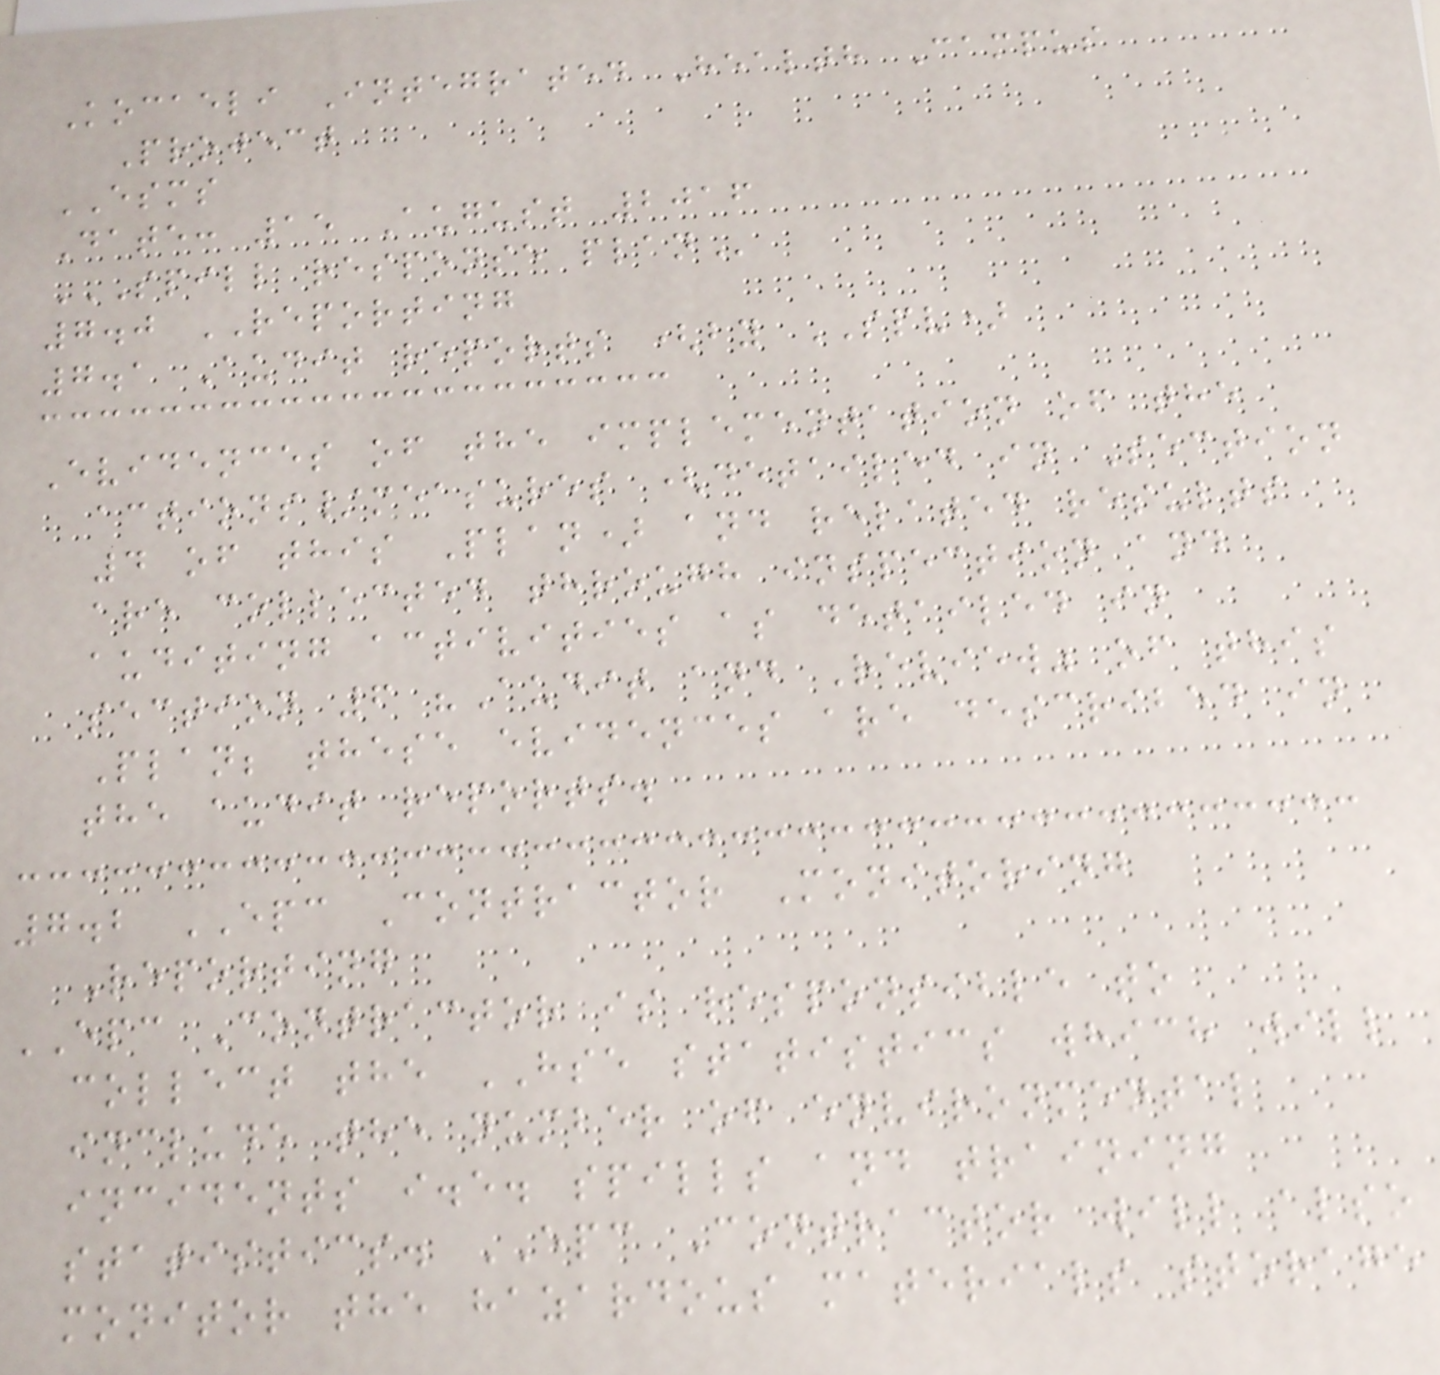Kocaeli Integrated Health Campus
Project
ESMS
Date: 15 August 2016
SPILL RESPONSE PLAN
7.0 REPORTING
7.1 Audit reports (by SPV)
Evidences of the implementation of the
actions/measures (detailed in Section
4 of this Plan) and related results
are collected through inspection and
auditing activities as detailed in
section 6 "Audit and Review" of this
Plan; these evidences are described in
the audit reports.
7.2 EPC Contractor Monitoring
Reporting
EPC Contractor is responsible to
collect the HSE statistics which will
include the number of environmental
incidents i.e. spills and training
statistics. EPC Contractor will also
monitor the hazardous materials storage
